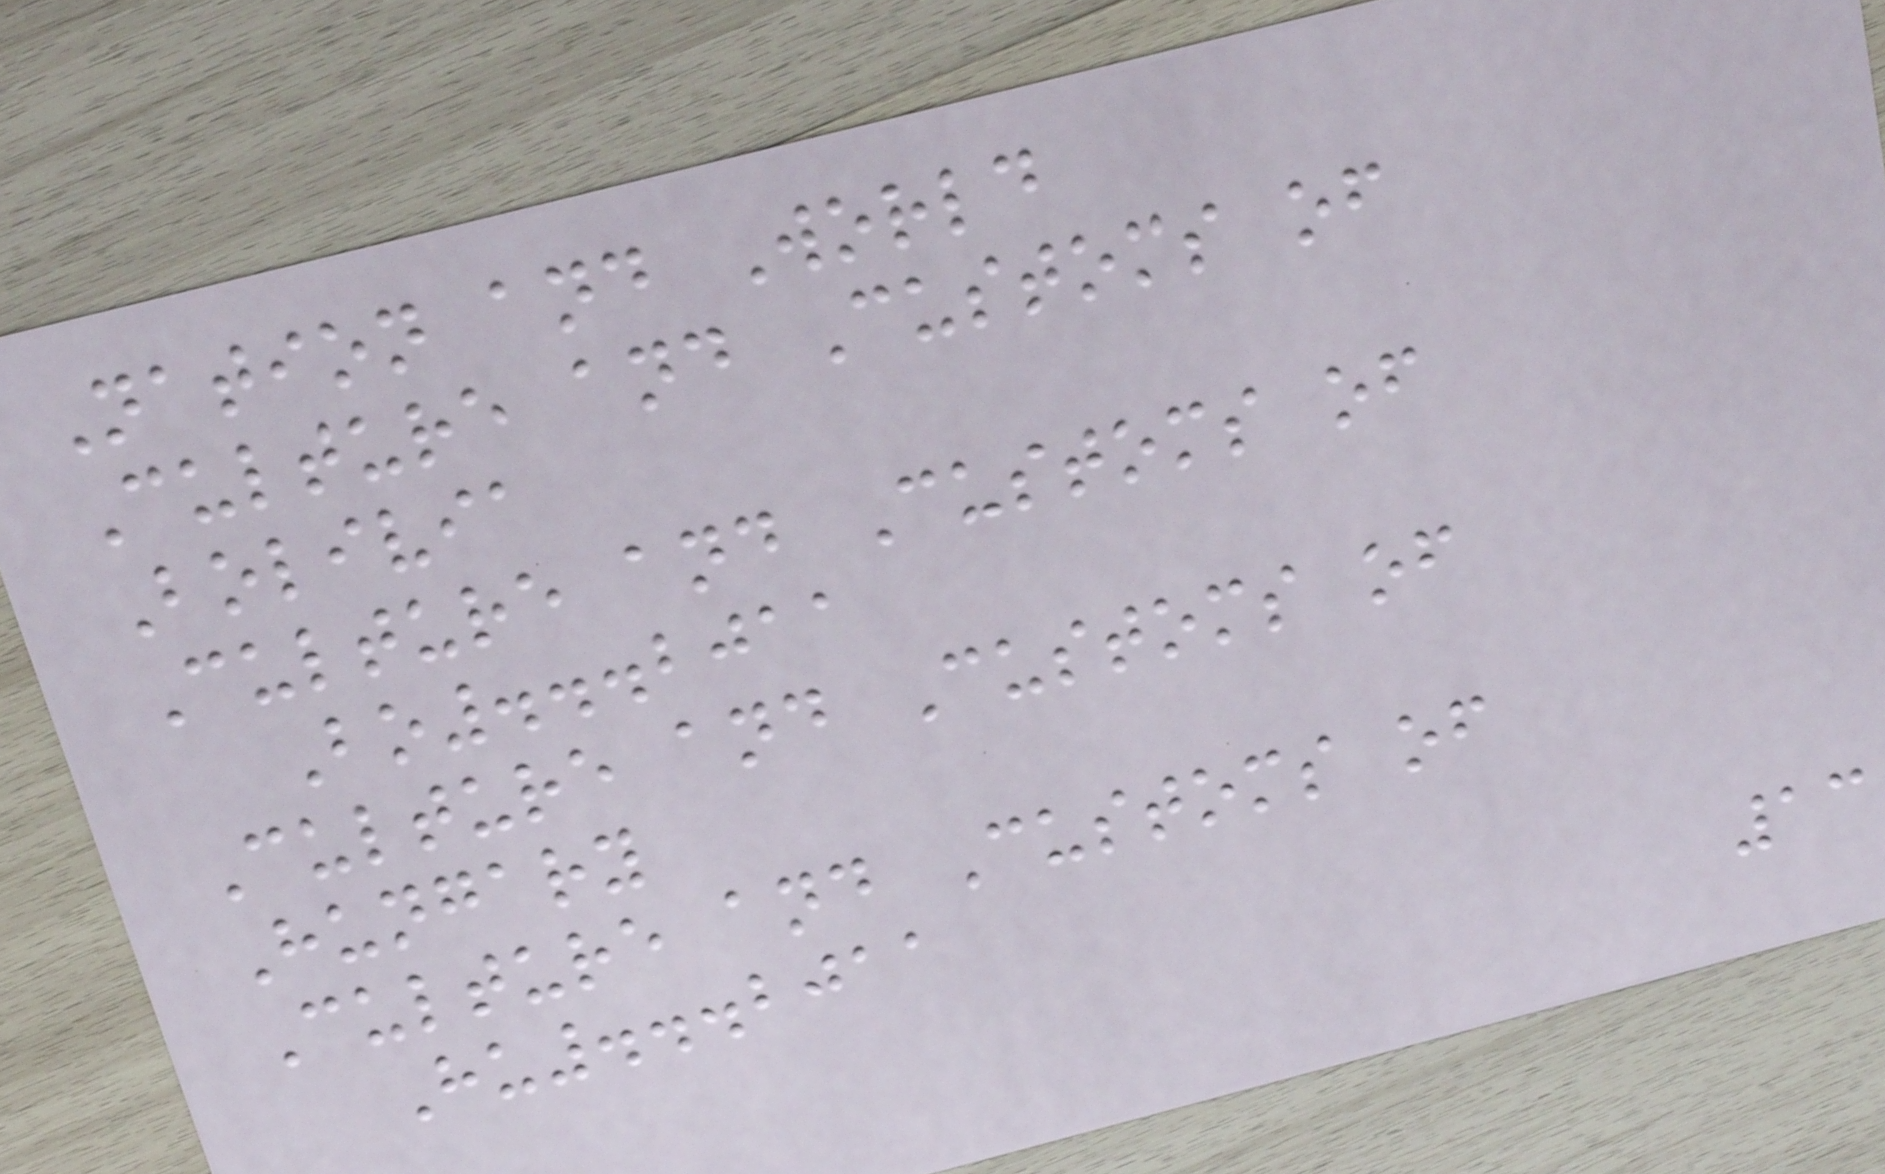Nation and World
Culture and Customs of
Bolivia
Culture and Customs of
Bo...2011
Culture and Customs of
Hungary
Culture and Customs of
Hu...2011
13
